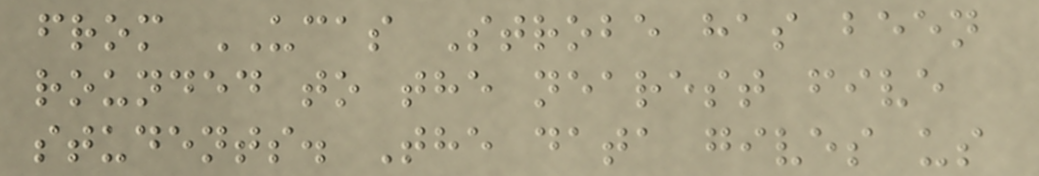from UCAS Strobe has been
rounded to the nearest five
students. The data gives us
